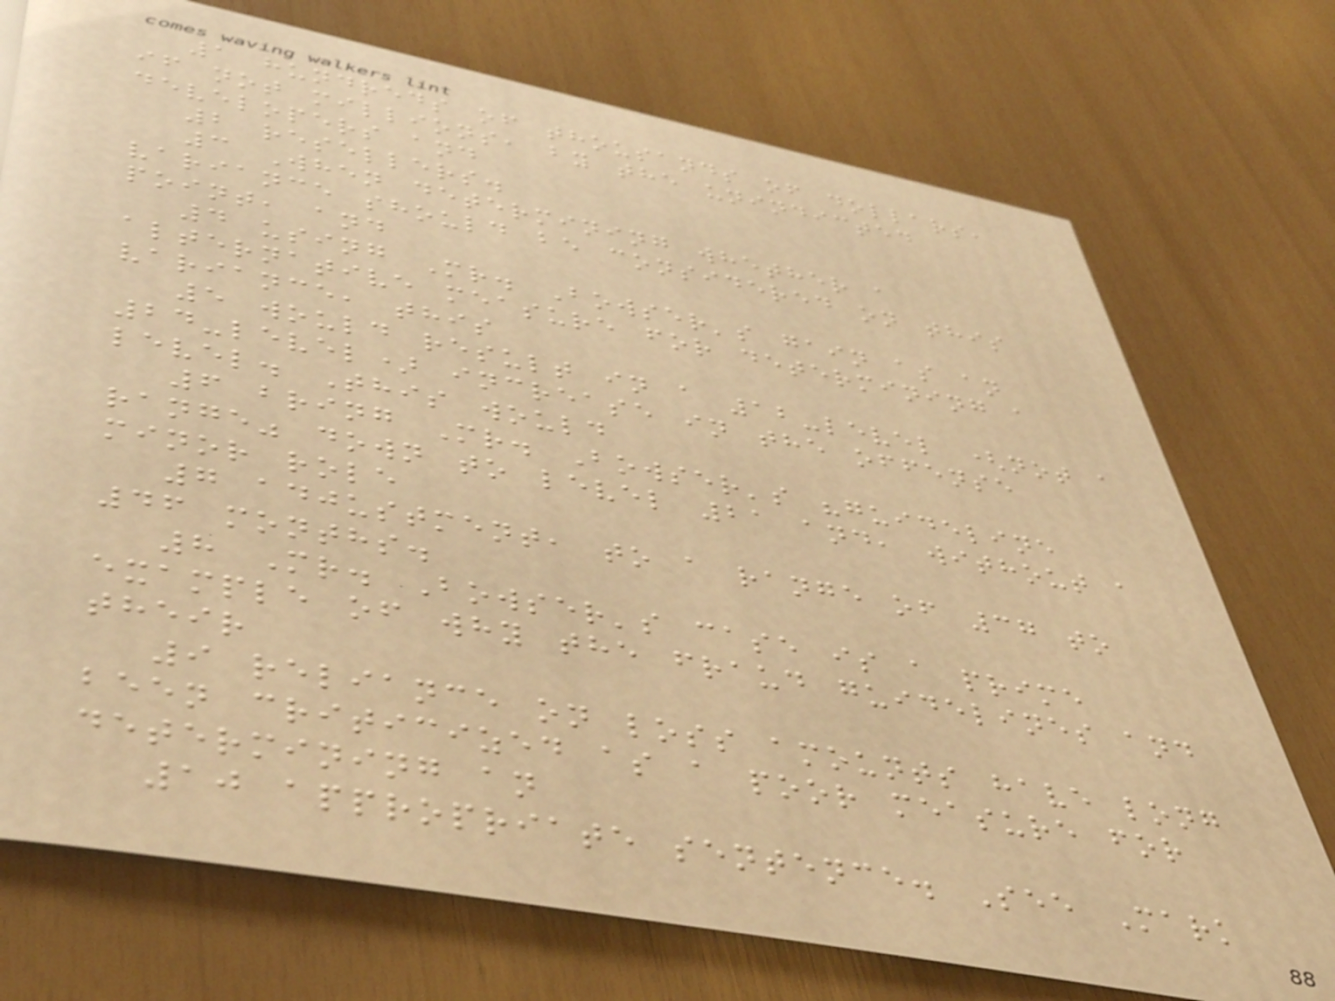1 hundreds of thousands of dollars,
if not millions, by the unindicted
developers and
2 resellers.
3 When determining whether a
variance should be considered on this
point, and
4 using Mr. Bowser's gain as an
alternative measure for determining a
variance, this
5 would result in a 12-level (not a
24-level) increase in the offense
level. This would
6 bring Mr. Bowser's "guideline
range" down to level 21 and, without a
minor role
7 adjustment, to a range of 37 to
46 months.
8 Mr. Bowser's case is a prime
example of why the fraud guidelines and
their
9 reliance on loss amounts have long
been criticized as a poor measure for
determining an
10 appropriate sentence. See Mark
